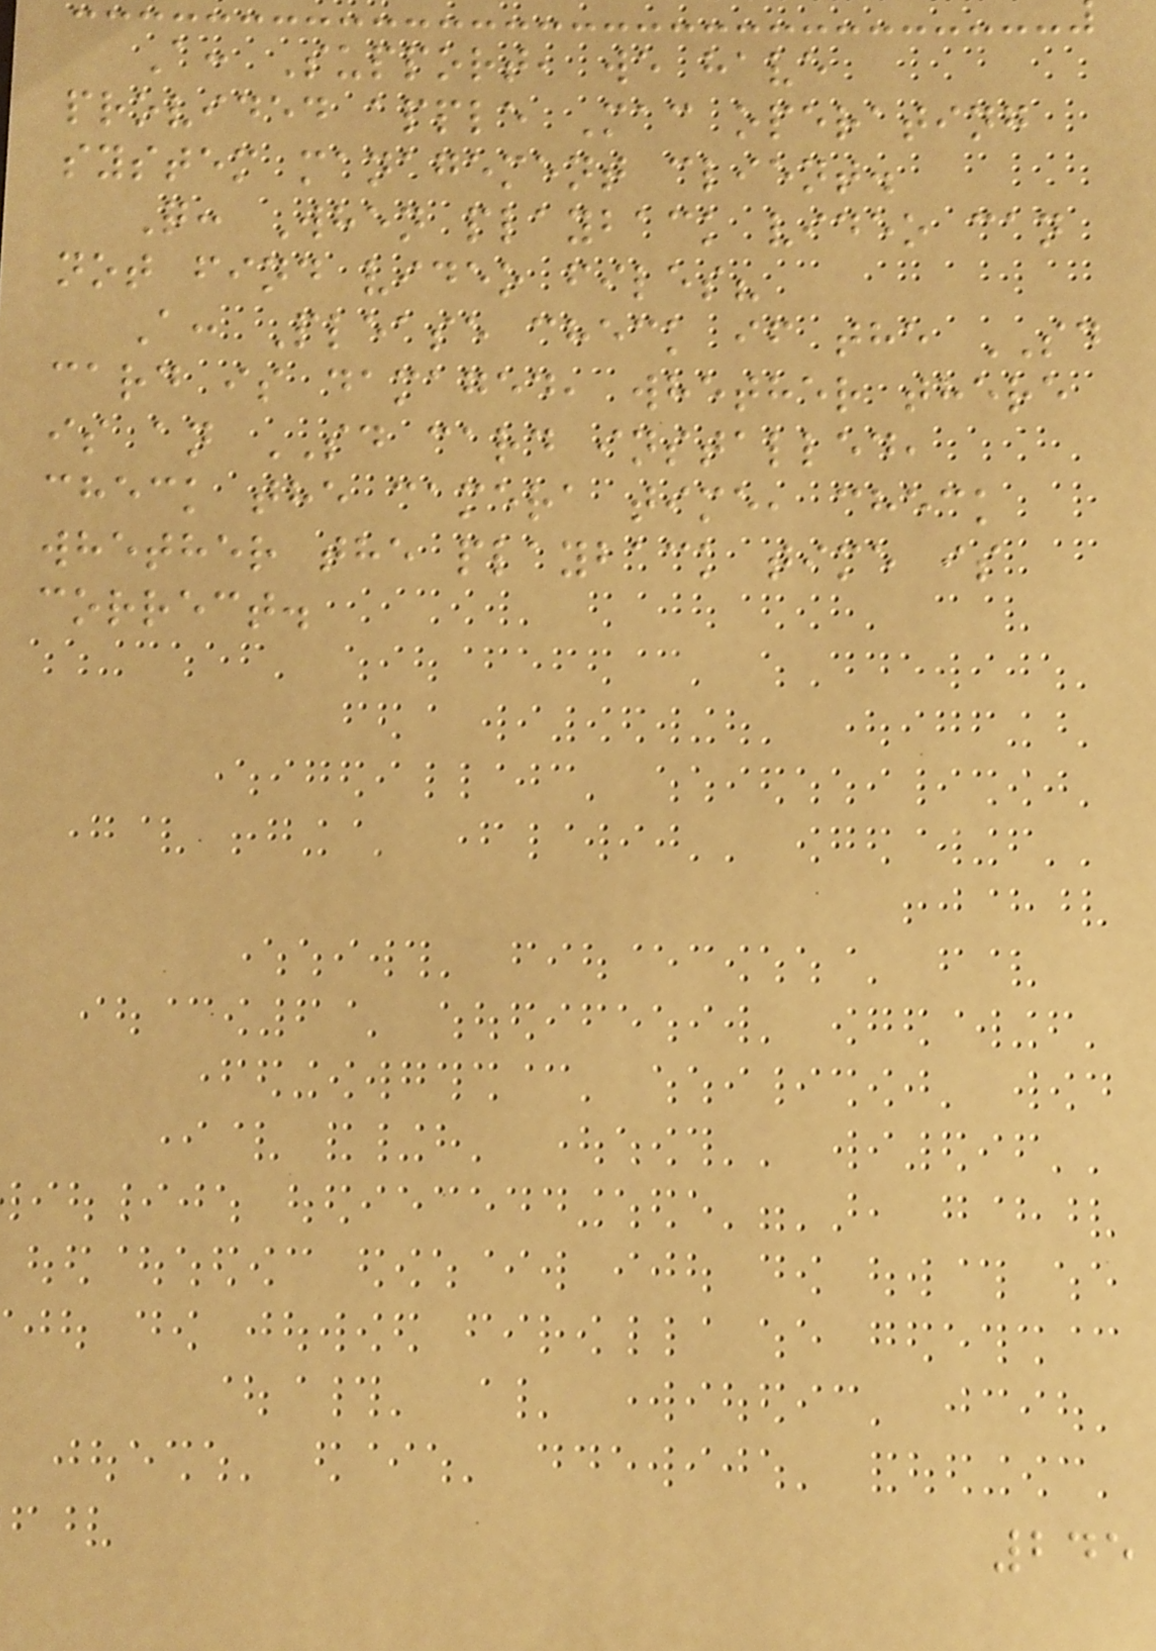A: Support, we have
provided apple Mac operating
system management client.
Q: When playback video can
not find video files?
A: Please check if the SD
card is damaged, whether there
is an SD card installed,
check the camera time, check
whether the playback time is
correct.
245
